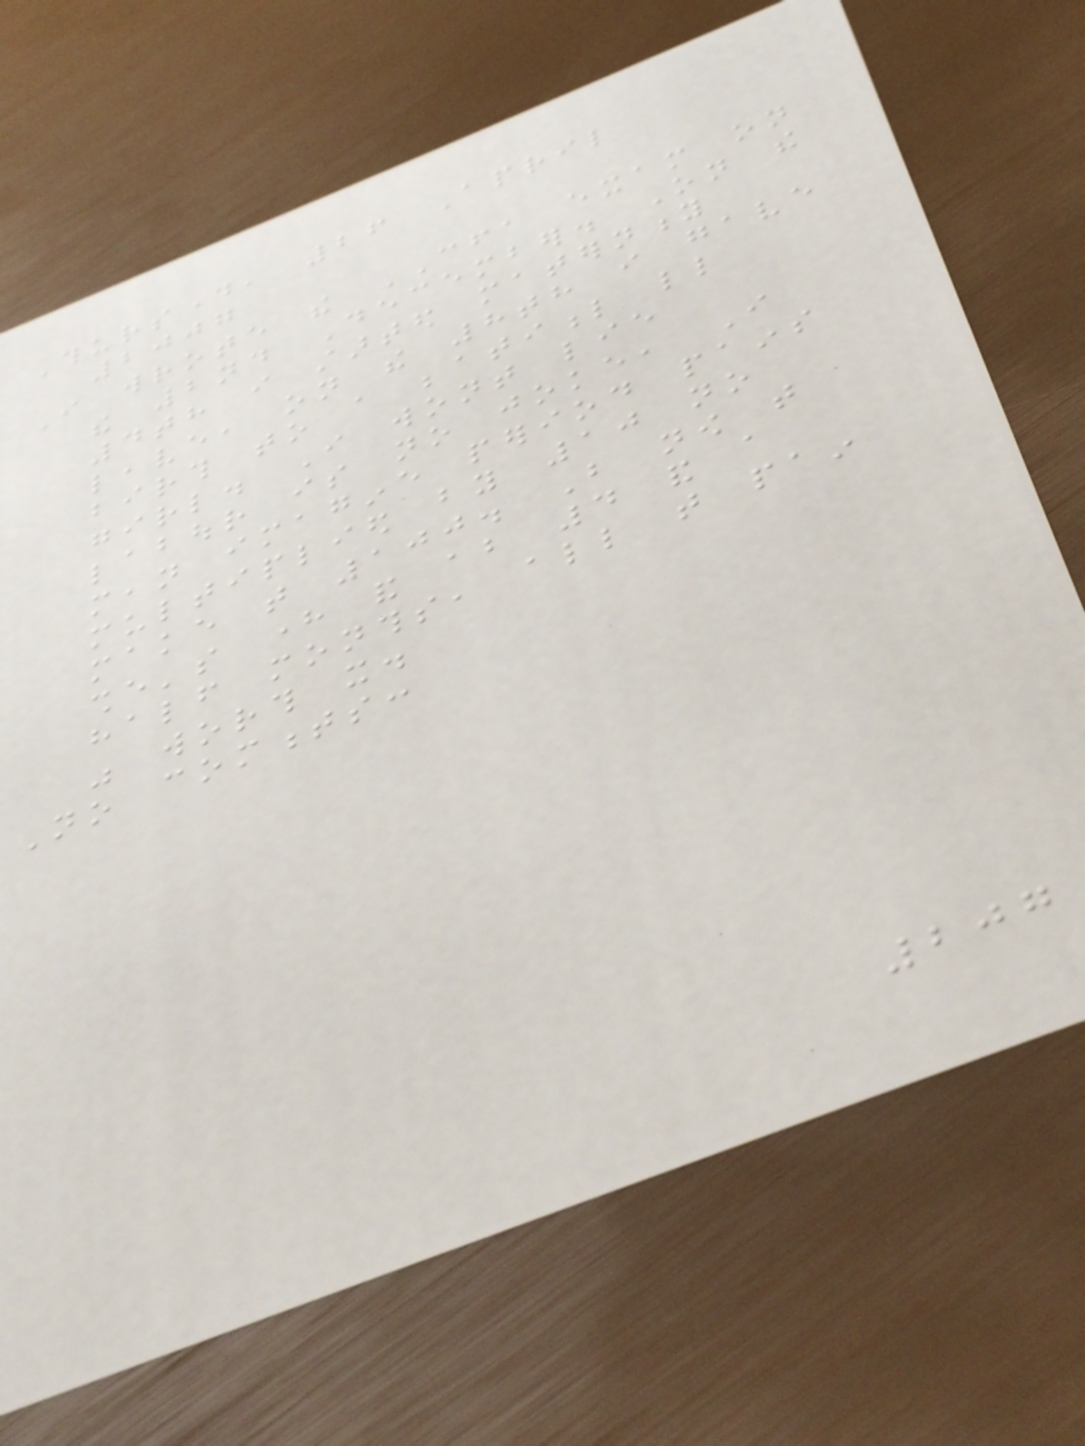Thursday, 26 April
2007
I wrote the CFA exam on
the 2nd December. On the
4th i started maternity
leave, on the 8th i gave
birth to a beatiful little
girl. I wont lie
labour is no joke, I
mean imagine period pains
multiplied by 10 no
make that 100. But now that
she's here and about 4 and a
half months, all that pain
was worth it.
No comments:
207
